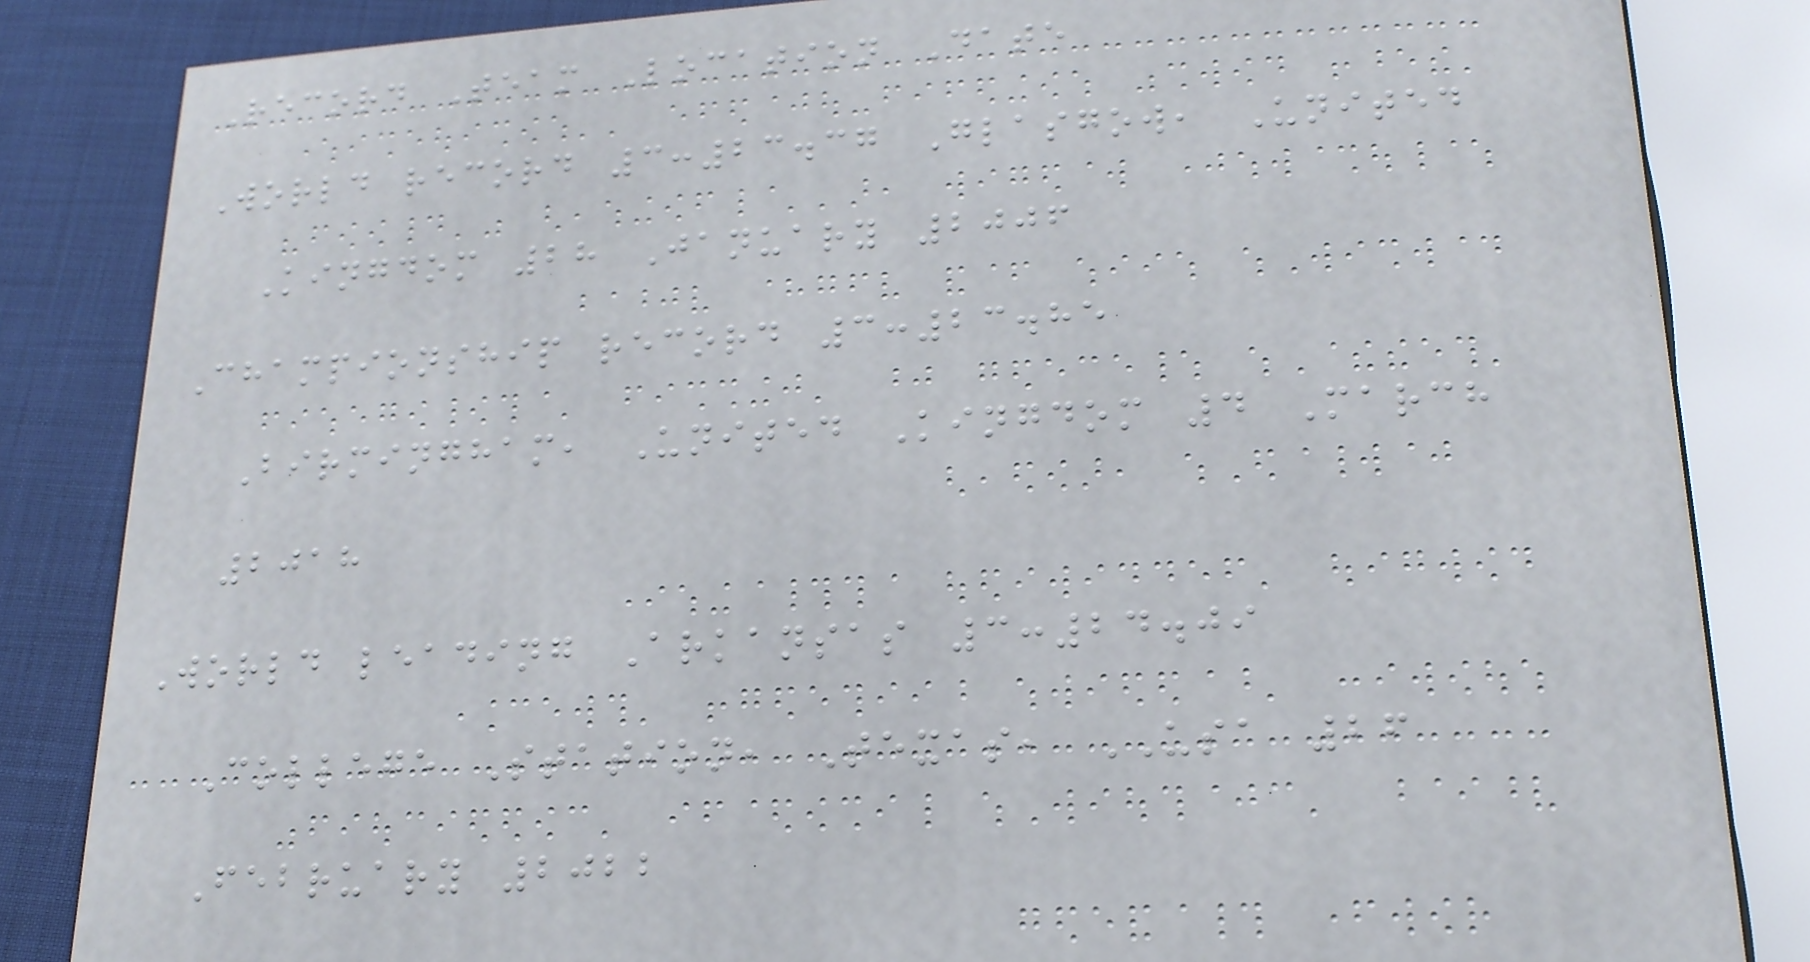Record Team Location Date
World record 3:23.37 Glasgow, United
Kingdom 28 January 2006
Championship record 3:23.85
Birmingham, United Kingdom 4 March
2018
World leading Arkansas 3:24.09
College Station, Texas, USA 26
February 2022
